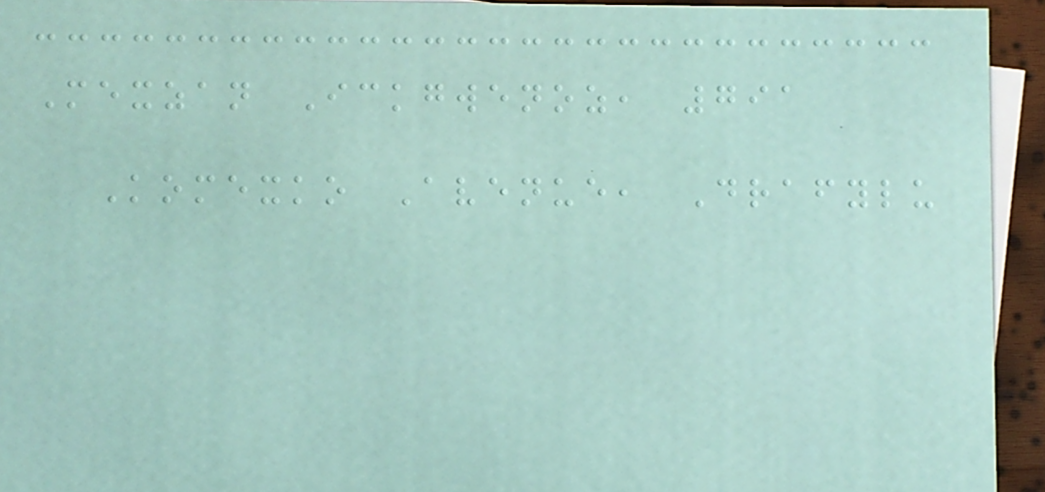Mexzan Ickgwenoz, 791
Komexko Avenue, Drafylu
